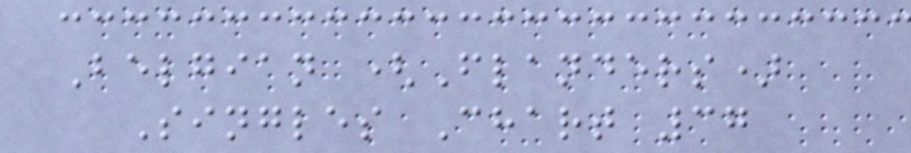Belgian (Flanders)
Singles Chart 37
